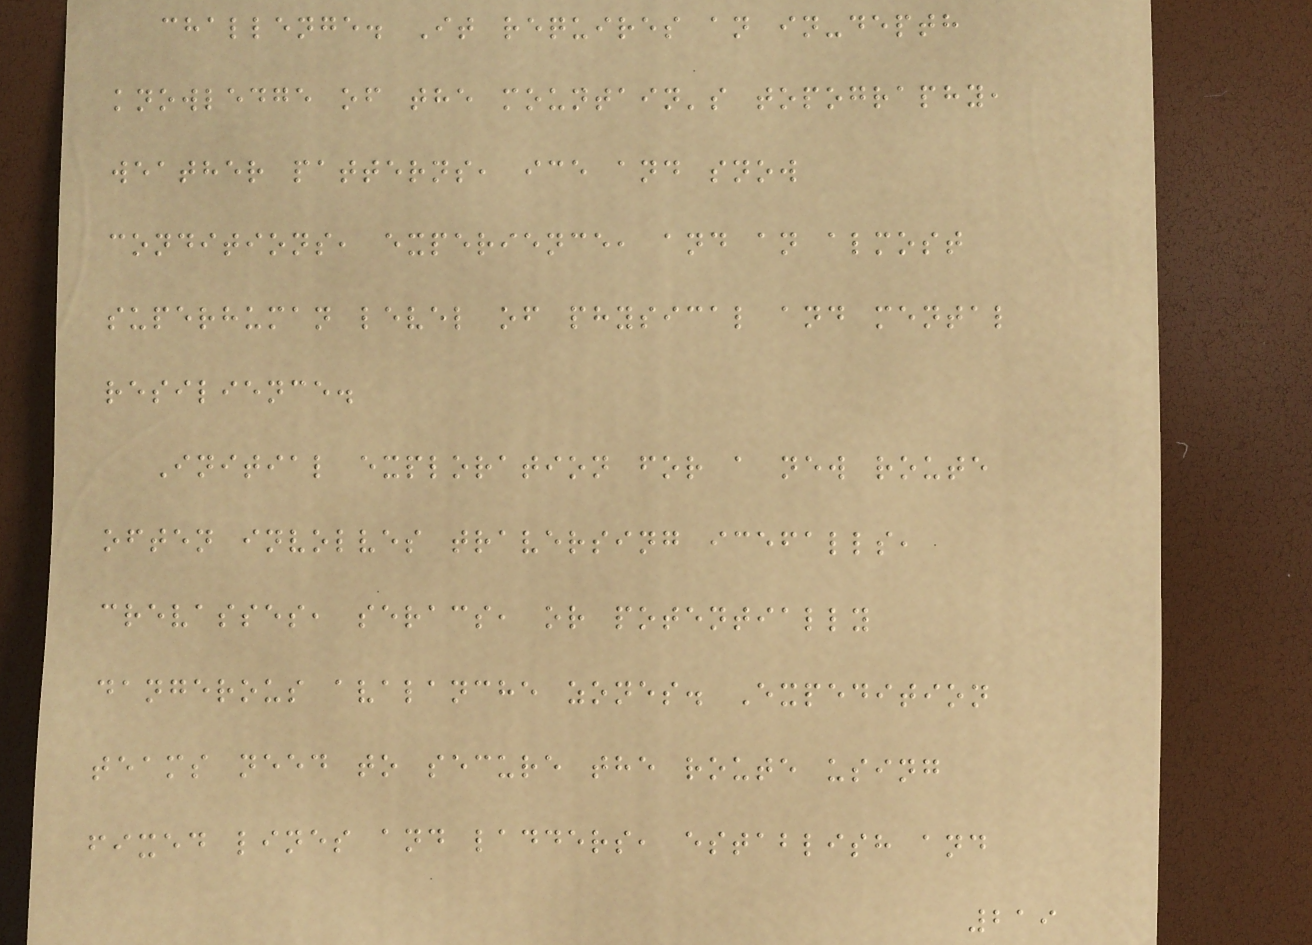challenge. It requires an in-depth
knowledge of the mountain's topography,
weather patterns, ice and snow
conditions, experience, and an almost
superhuman level of physical and mental
resilience.
Initial exploration for a new route
often involves traversing icefalls,
crevasses, seracs, or potentially
dangerous avalanche zones. Expedition
teams need to secure the route using
fixed lines and ladders, establish and
219
